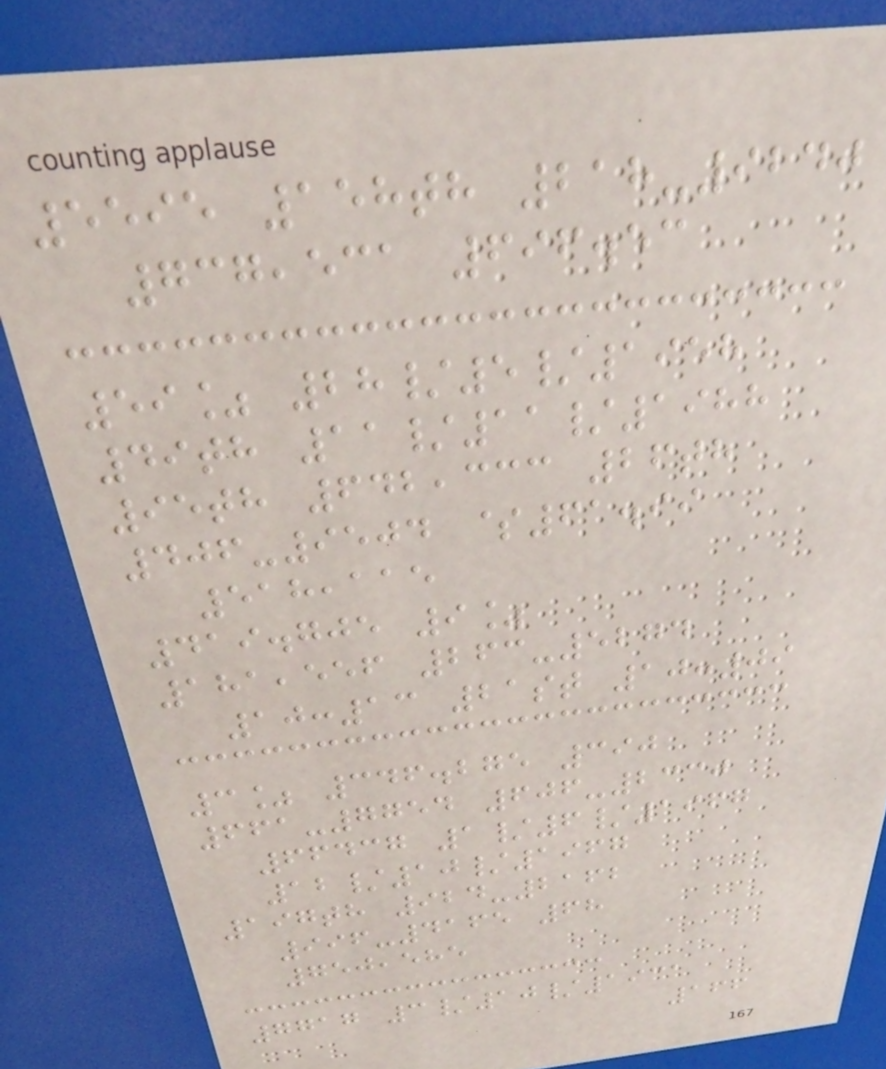5595 158th 218-9240
737,531 696.53
59% 28/5/1958
49th 11/11/1988
95th 642,333 26th
406-9504 $61.99
518,115
419.705 9%
181,556 263-5274
10:13 21st 10:09
3% 346.275 390
661-7754 606-2330
66437 1/6/1967
12/10/1967
197th 924-2162
996-4165 68
750,585
7717 3/10/1931
166
